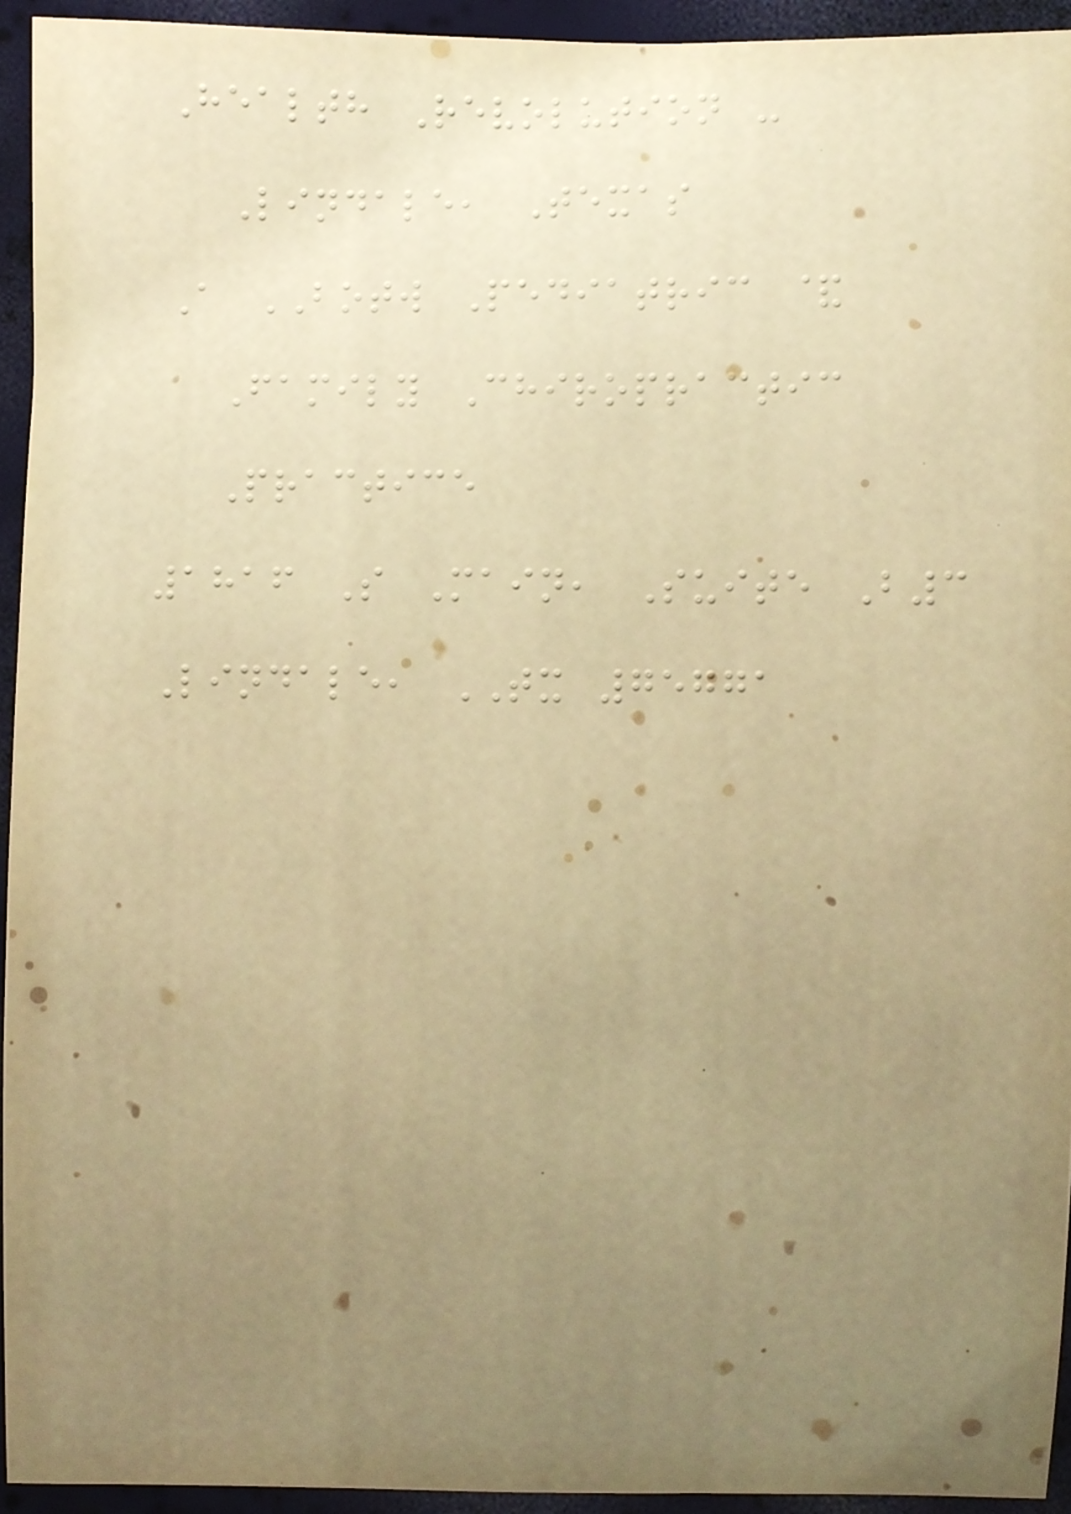Health Revolution -
Lindale, Texas
A BOTW Pediatric &
Family Chiropractic
Practice
1816 S Main, Suite B3
Lindale, TX 75771
